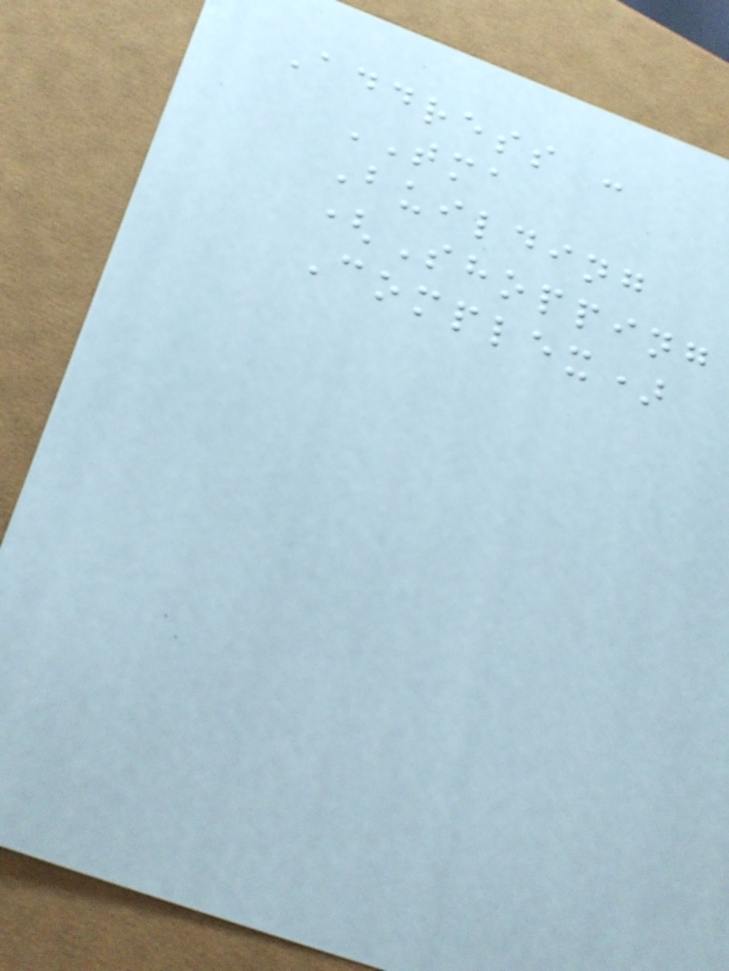Address :
TMA
Building
(Shopping
Complex)
